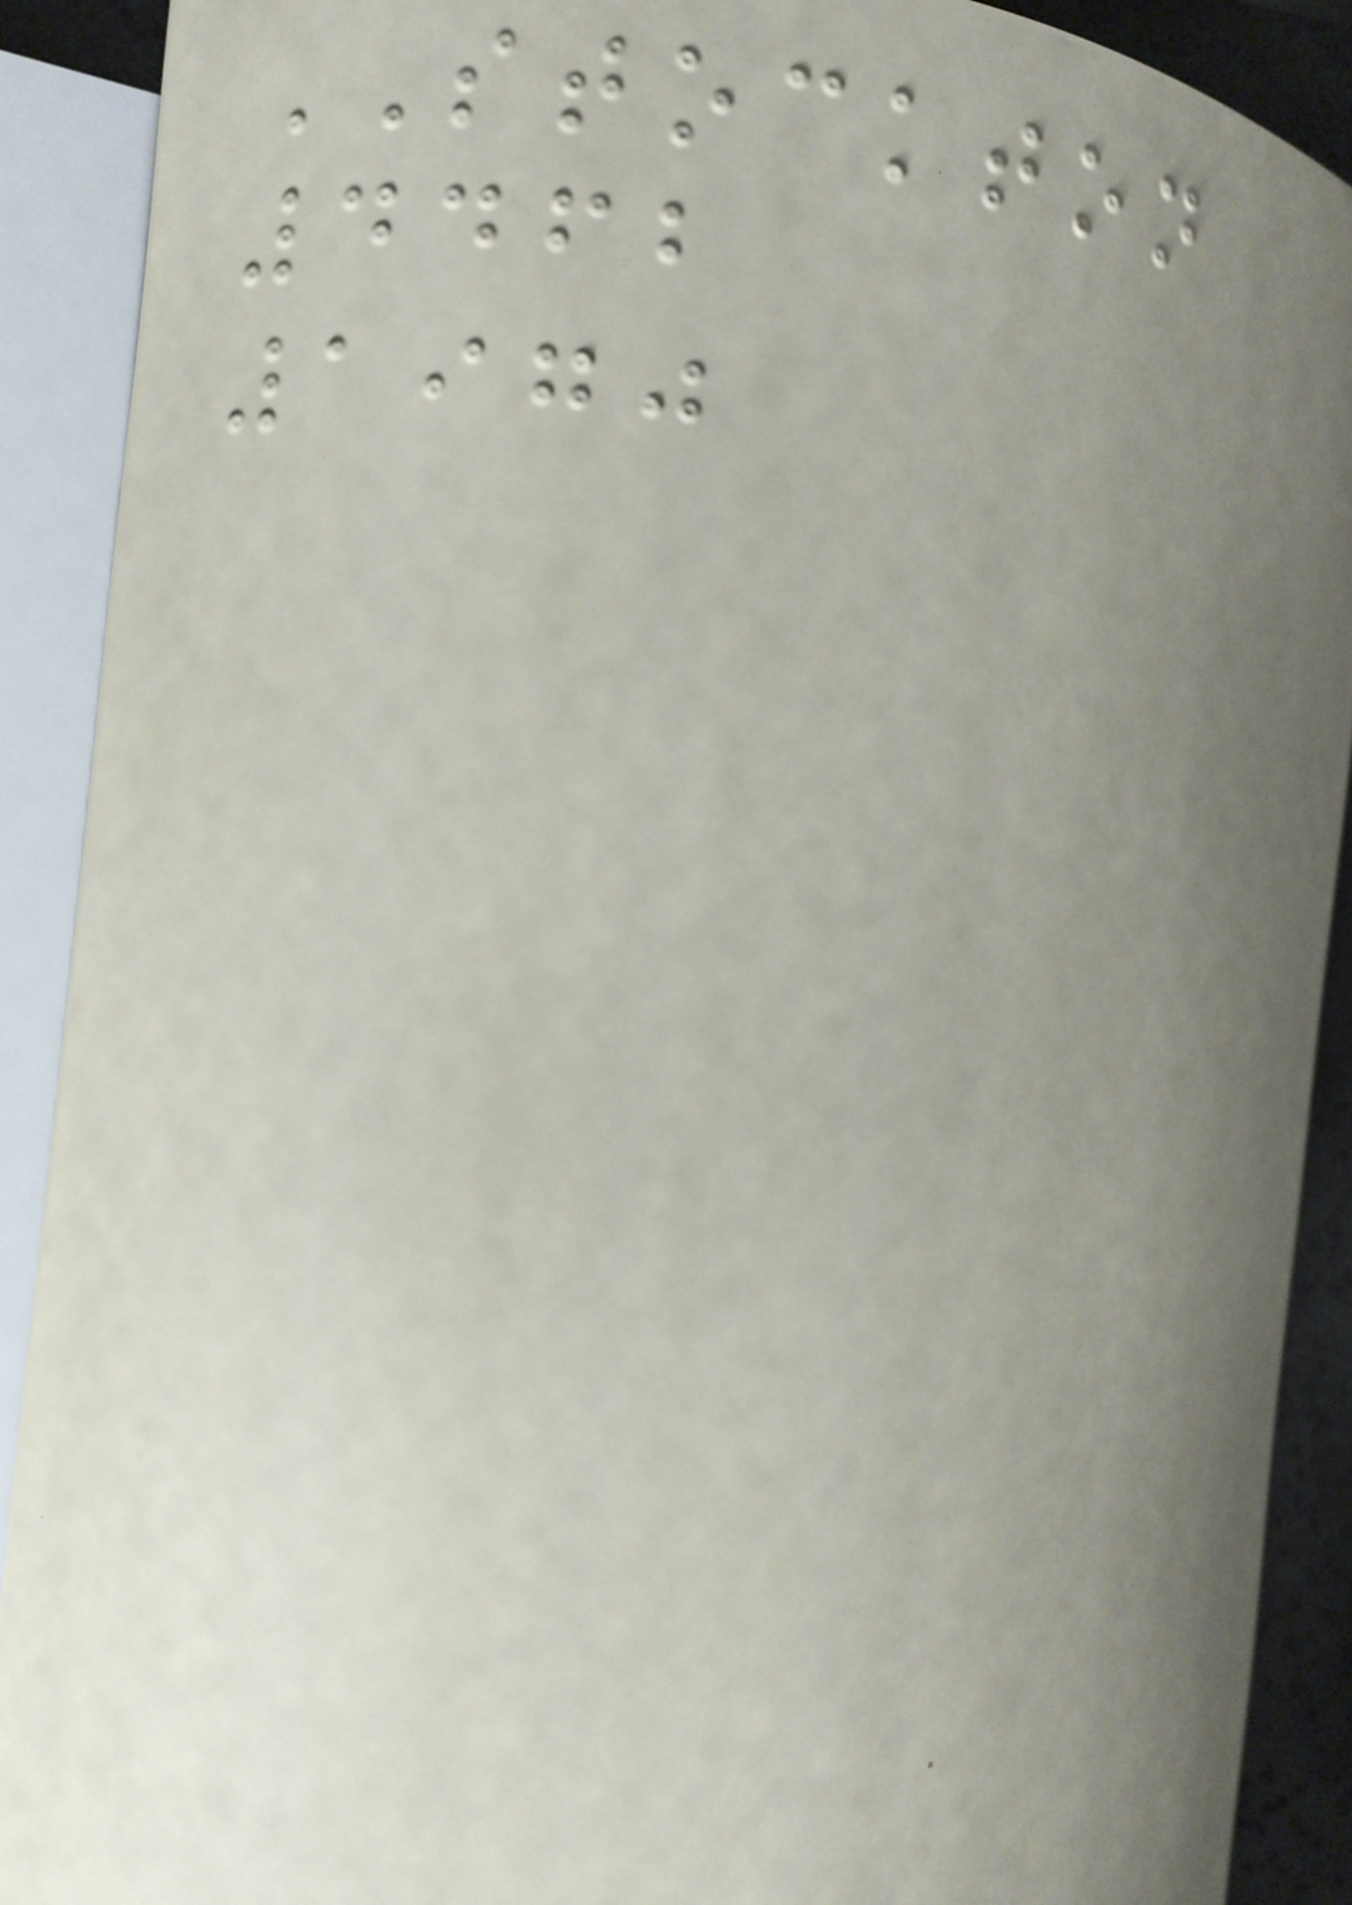STOCKTON
4462
1970
